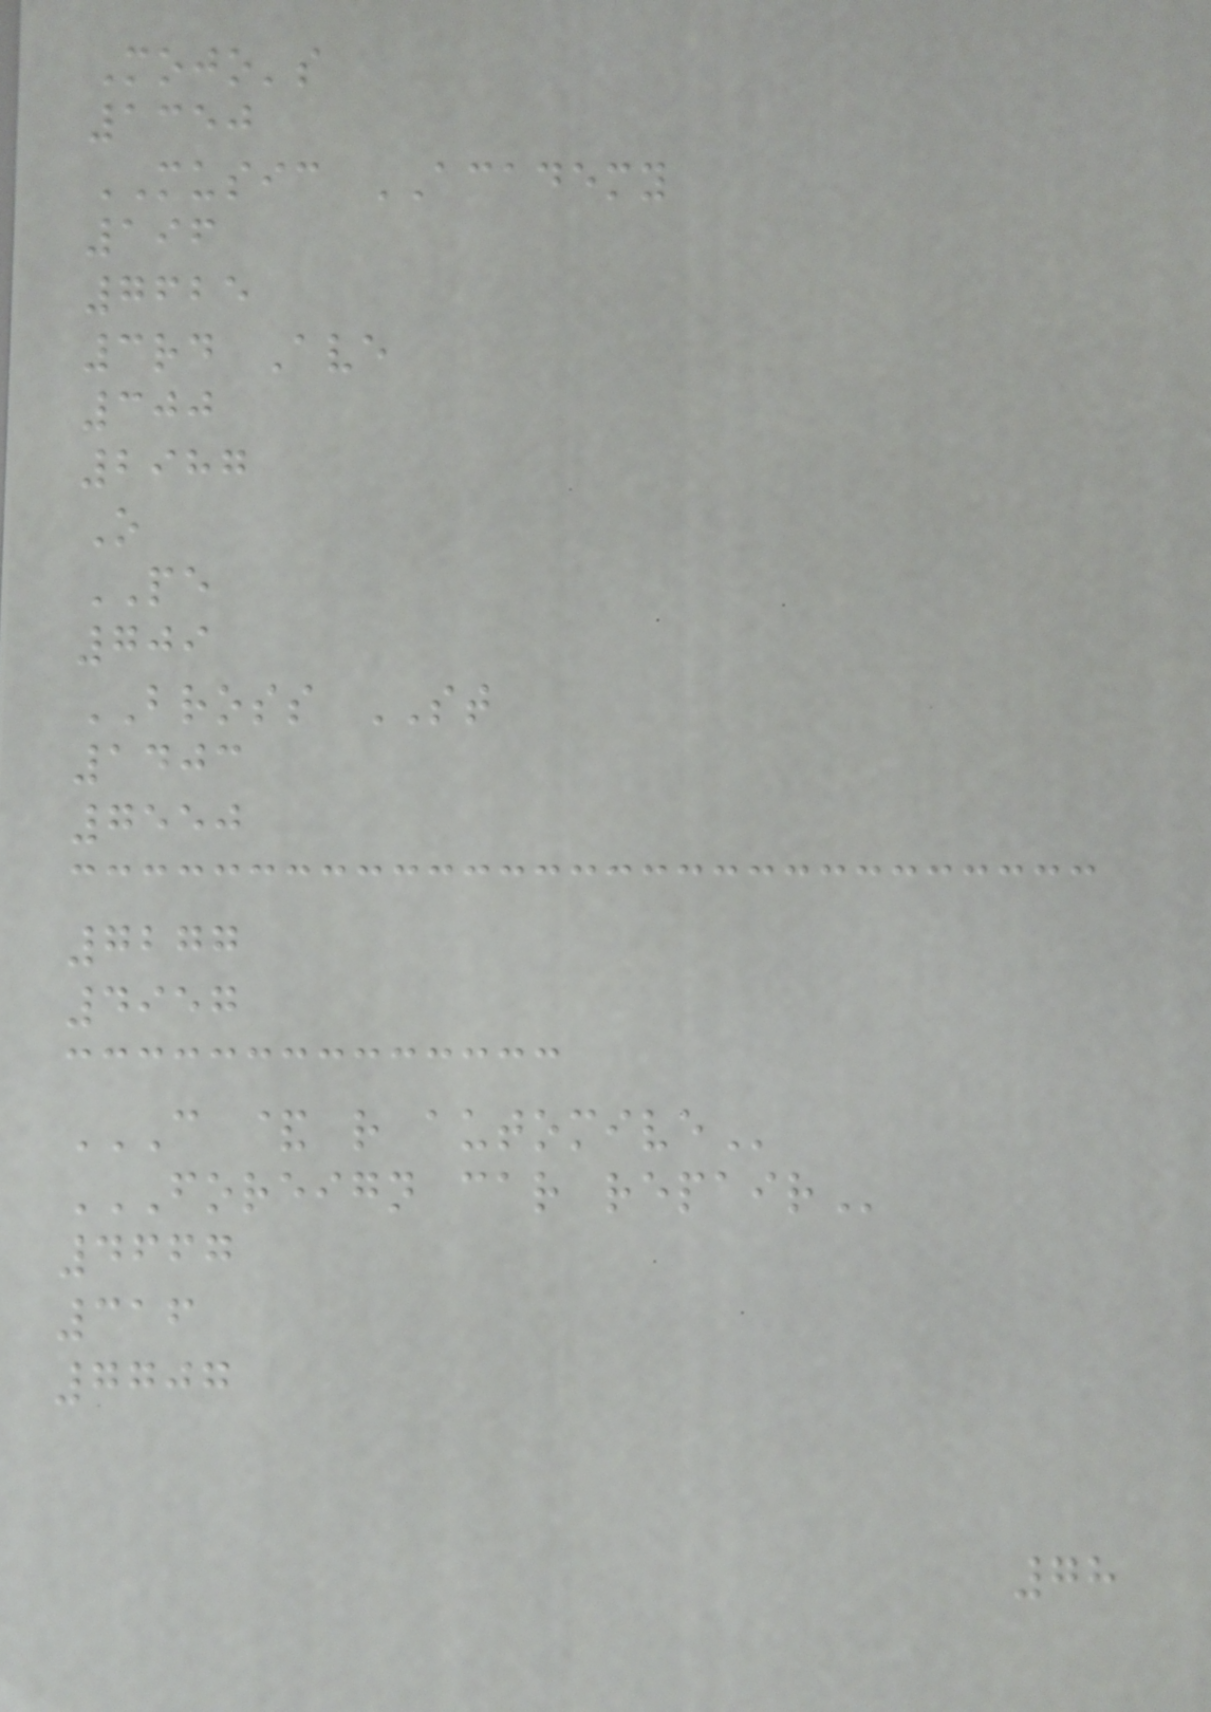Mojo's
1350
MUSIC ACADEMY
196
7625
3rd Ave
300
2987
O
PE
709
BROSS ST
1403
7550
7277
4957
C & R AUTOMIVE
FOREIGN CAR REPAIR
4667
316
7707
78
